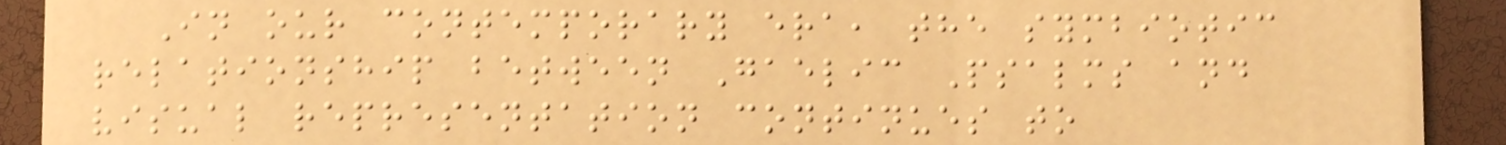In our contemporary era, the symbiotic
relationship between Gaelic Psalms and
visual representation continues to
